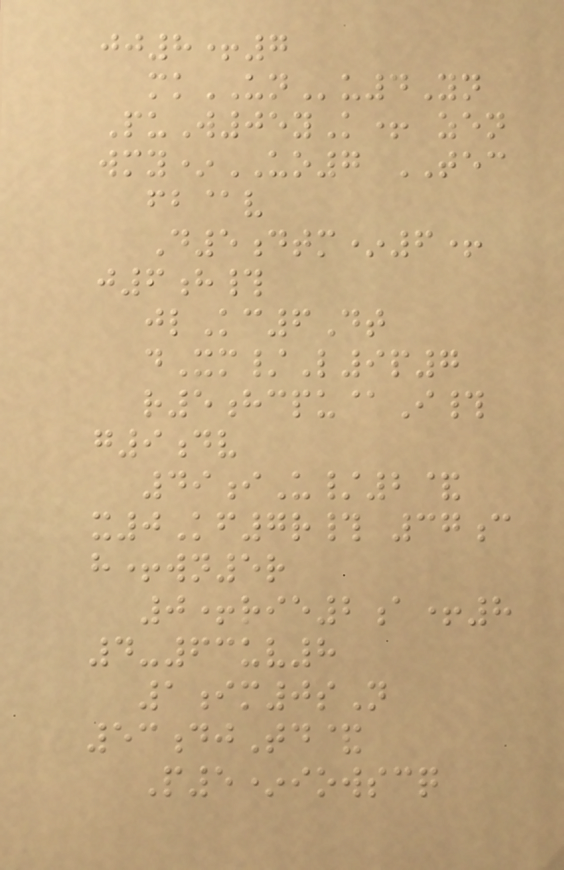jj8+7
mkUNu4Yn
PuW05yK+ zen
wmy*UO7 TEC
fb@v
D5dtm*6+
j6h#
jlKc6Dt
dXm/L9p7
r5hcpu@I#
g9dv
49iU/2&
x0Kf7r# 37c
h+wn5r
0+rie2a+8
4-63uv8
1im0sN
53djTd&
P5*iowscq
